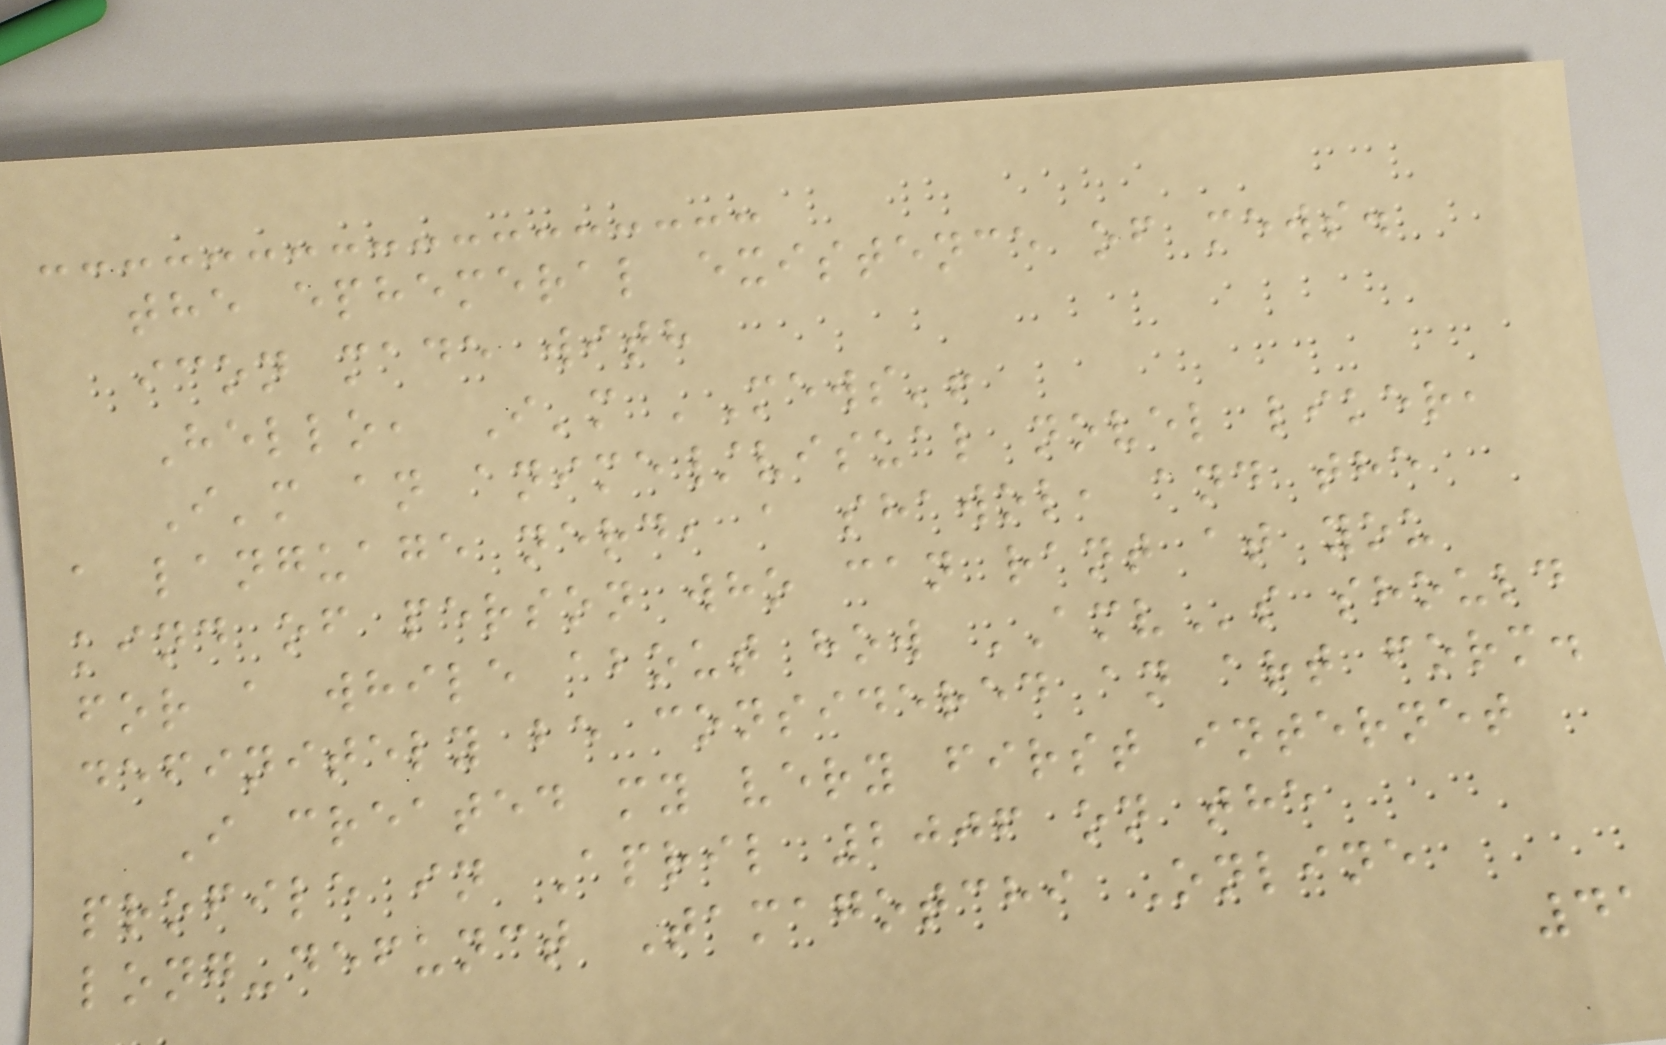the ephemeral existence of mews.
icon made with
Hello, I'm 'Mews'!
I'm an anime/visual novel liker,
a language nerd, a shawol, and the
kind of person who can rant at you
for a while about how AMVs should
definitely be considered an art form.
I created my very first internet
profile in April 2006 on the
long-defunct Tamagotchi Online
41
